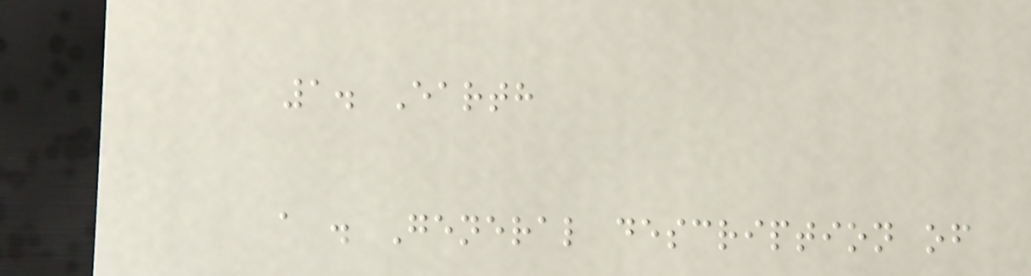1. Earth
a . General description of
